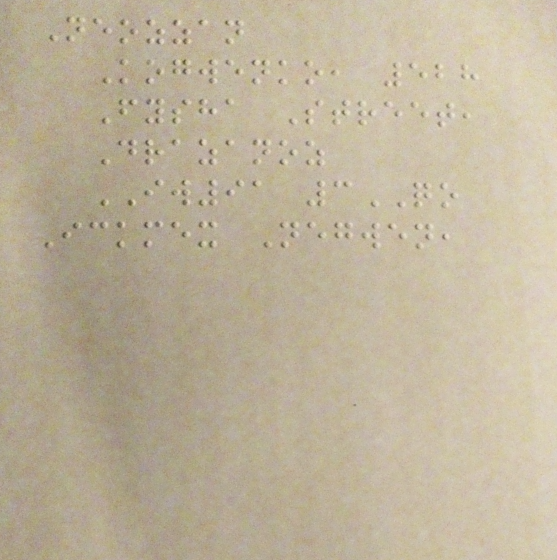Neozzan
Kogwenko, 528
Fysha Street,
Drazanoz
IW91 3QO
Ickmex Negwen,
